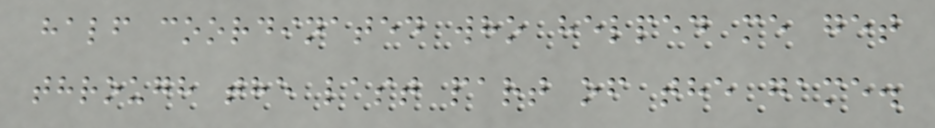half coordinated who helped me get
through the last part of the game.
